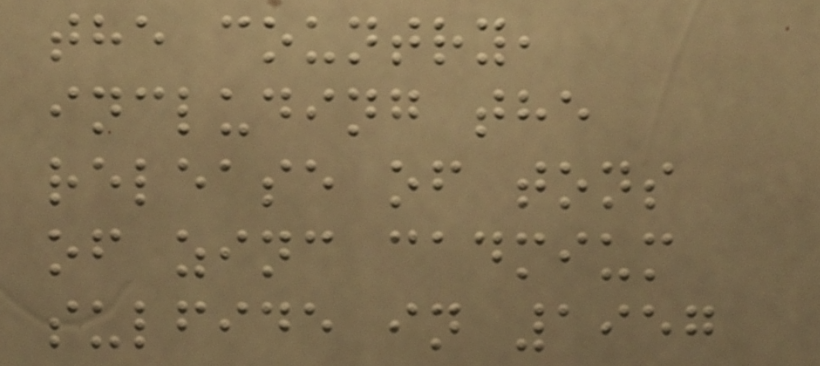the country,
including the
release of tons
of zinc cadmium
sulfide in 1957
